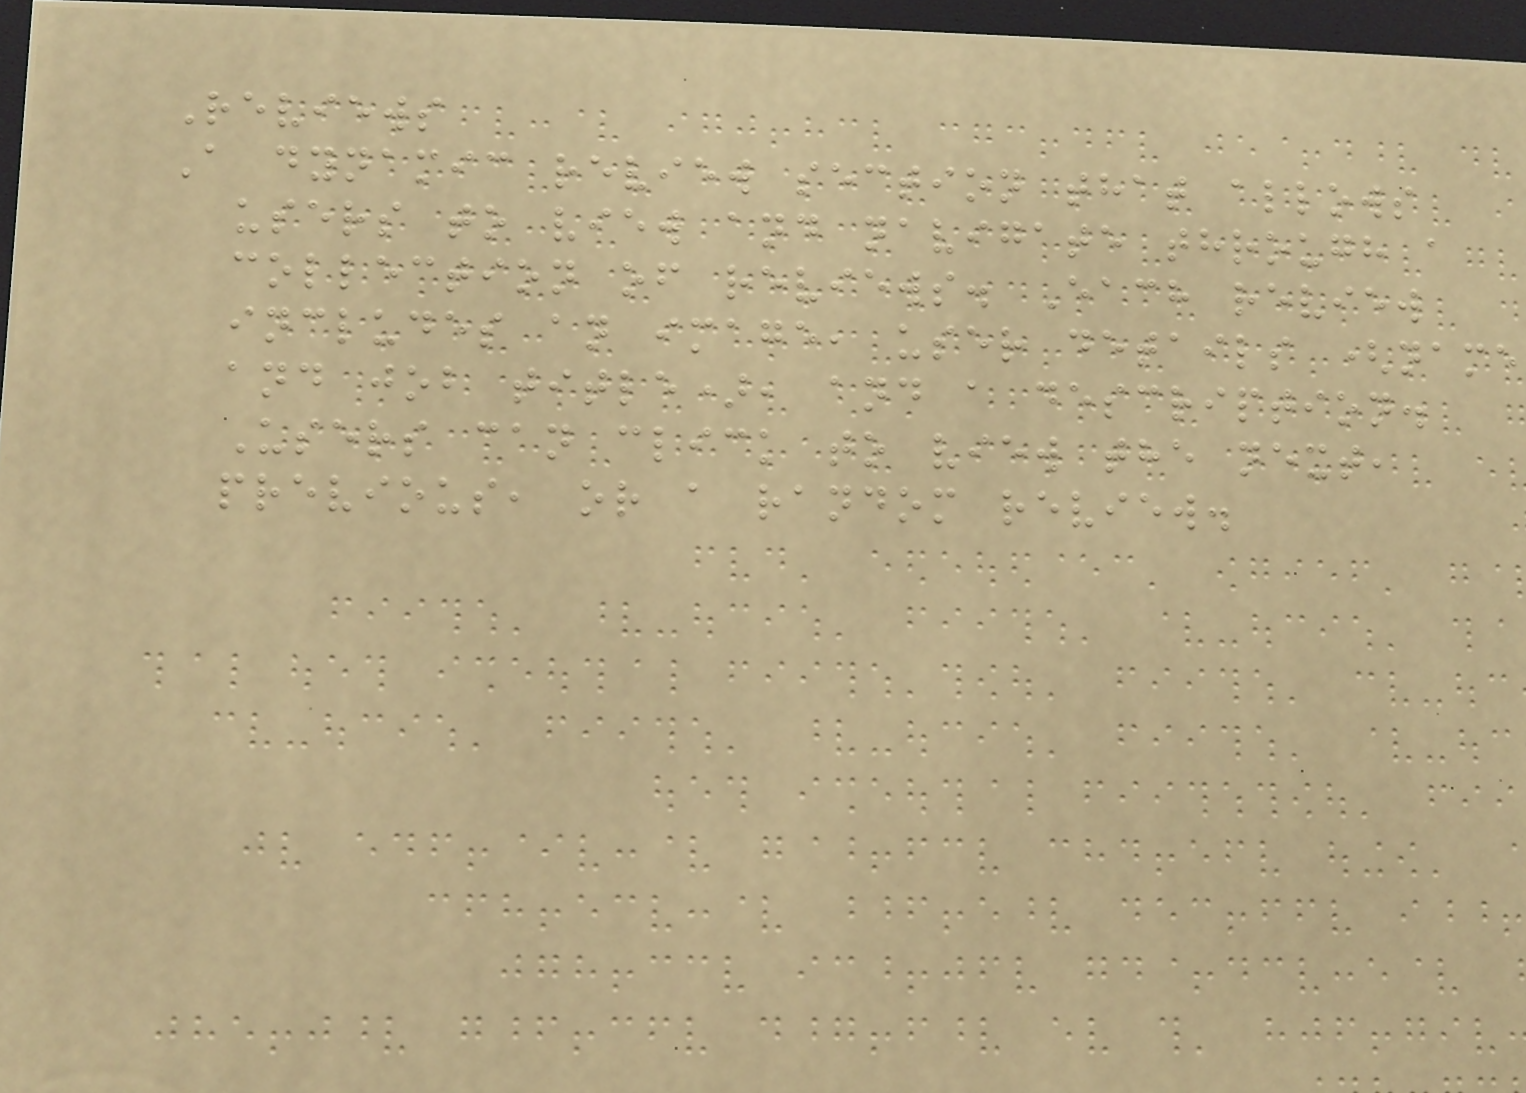Reviews
A dynamic review section that allows
users to view and navigate through a
collection of reviews. Each review
includes an image, user details (name
and job title), and a description.
Users can click to view the next,
previous, or a random review.
